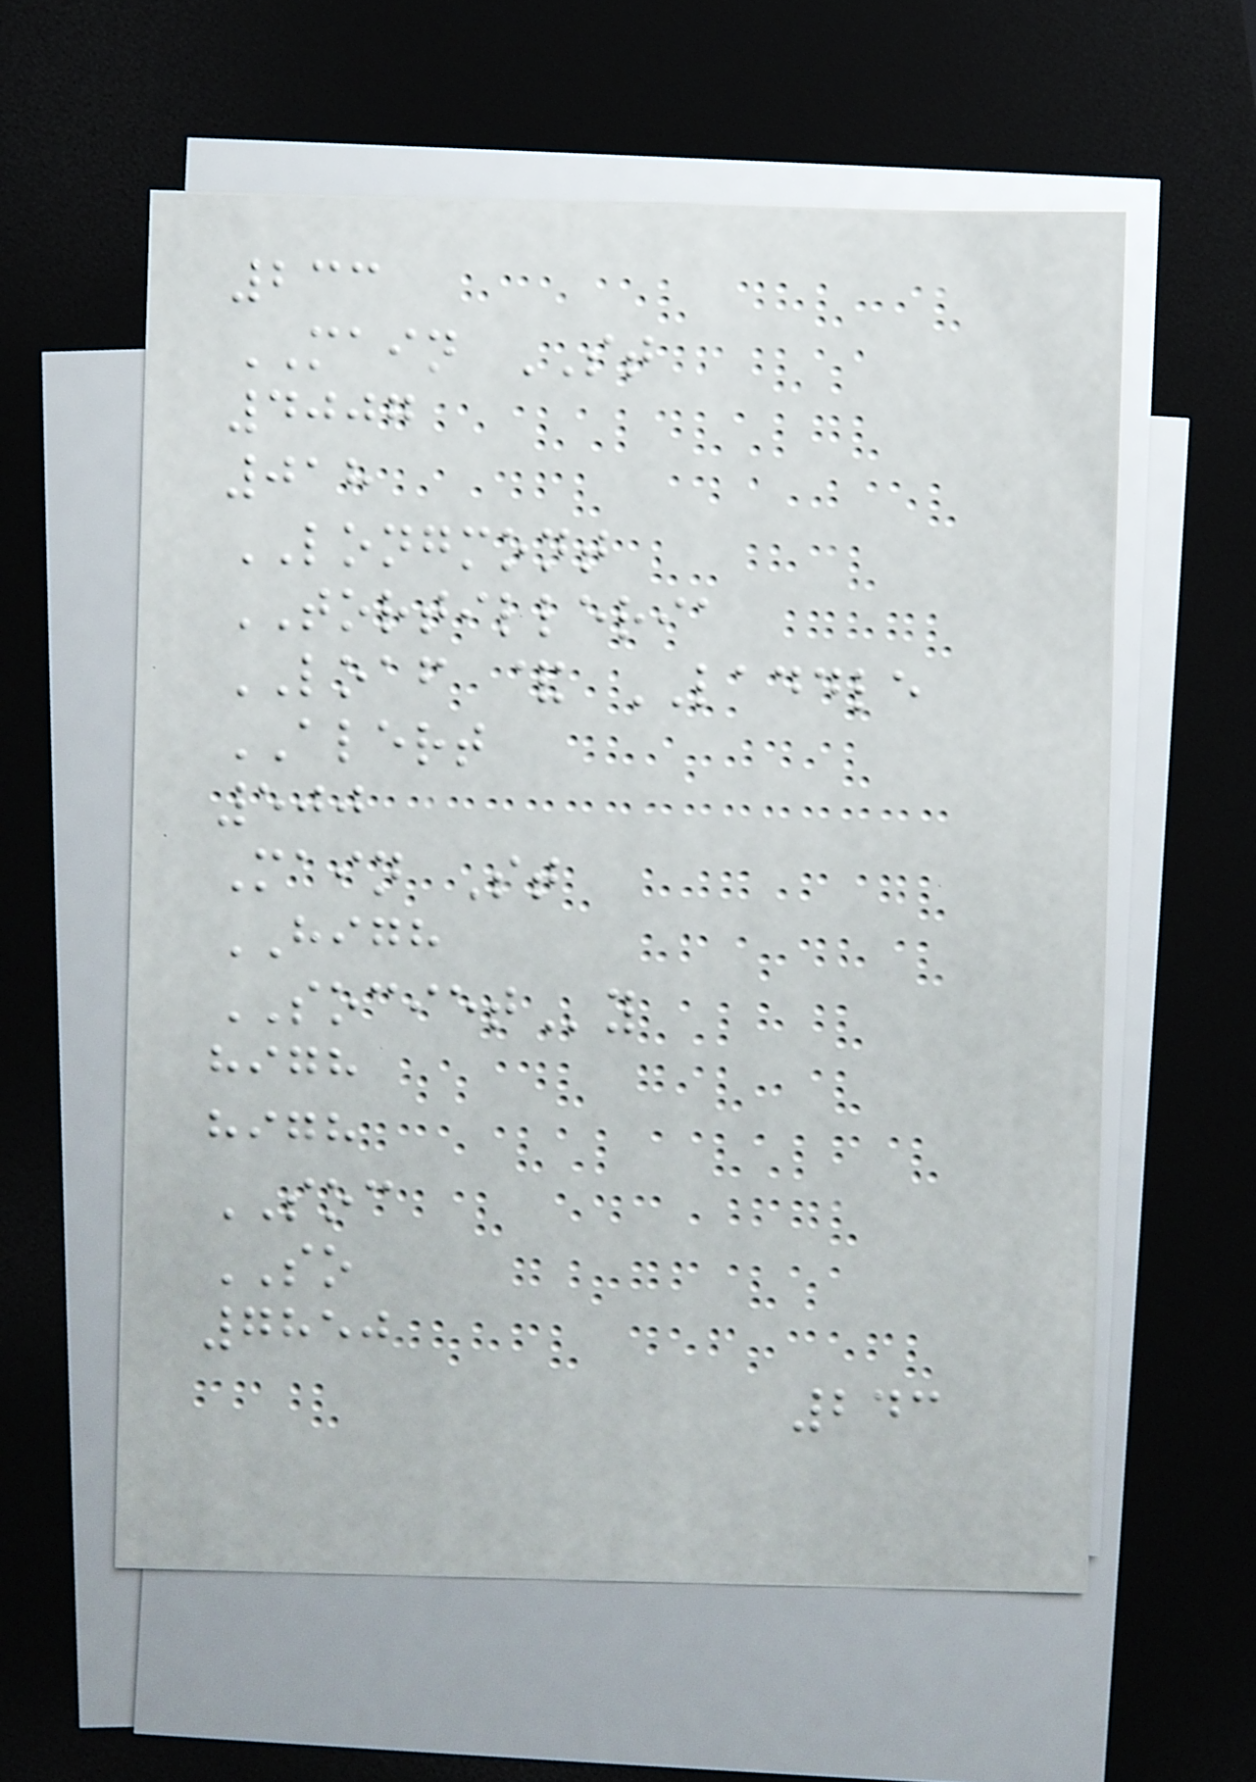233
MAIN ST
4007
018
LONGMONT
TORTILLERIA
LOAF & LADDLE
ALERT
500
Main St
HIGH
SOCIETy
high
high
SOC
SO
7850
243
